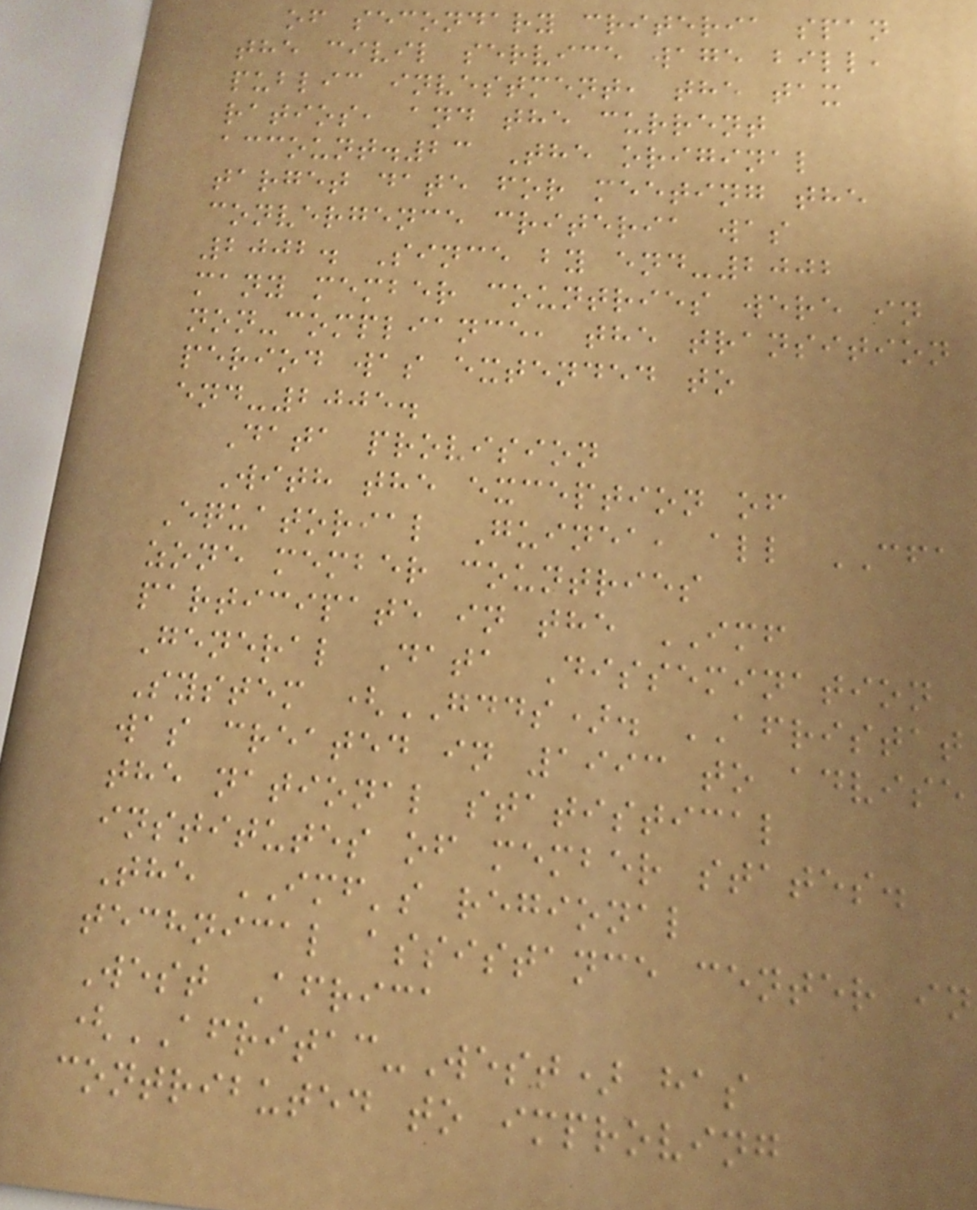of secondary criteria span
the civil service wage bill,
public investment, the tax
ratios, and the current
account.23 The original
target date for meeting the
convergence criteria was
2002. Since by end-2002
many member countries were in
non-compliance, the transition
period was extended to
end-2005.
Data provision
With the exception of
Equatorial Guinea, all CFA
zone member countries
participate in the IMF
General Data Dissemination
System (GDDS). AFRISTAT
was created in 1993 to advise
the national statistical
institutes of member states.
The IMF's regional
technical assistance center in
West Africa
(AFRITAC-West) has
contributed to improving
